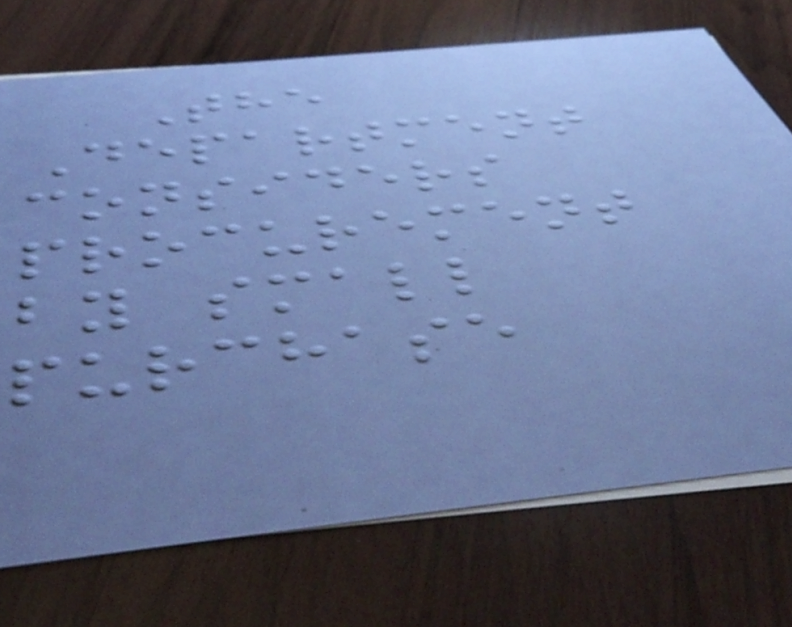The
Department
considers
procurement
by small
purchase
